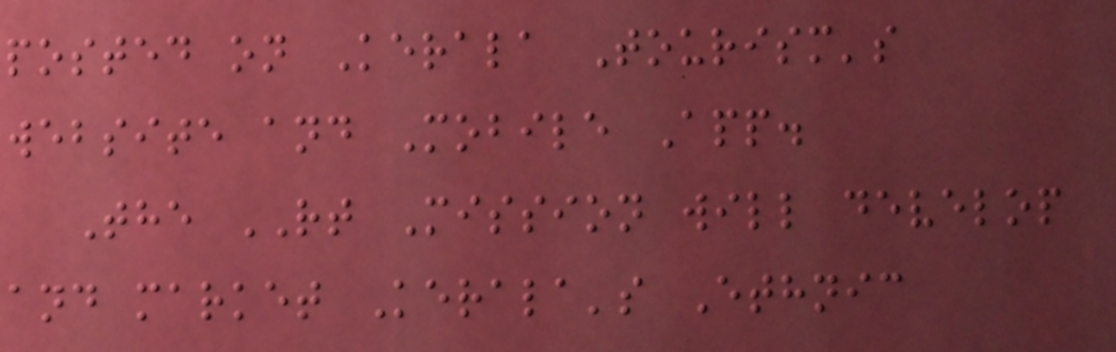posted on Kerala Tourism's
website and Mobile App.
The RT Mission will develop
and market Kerala's Ethnic
